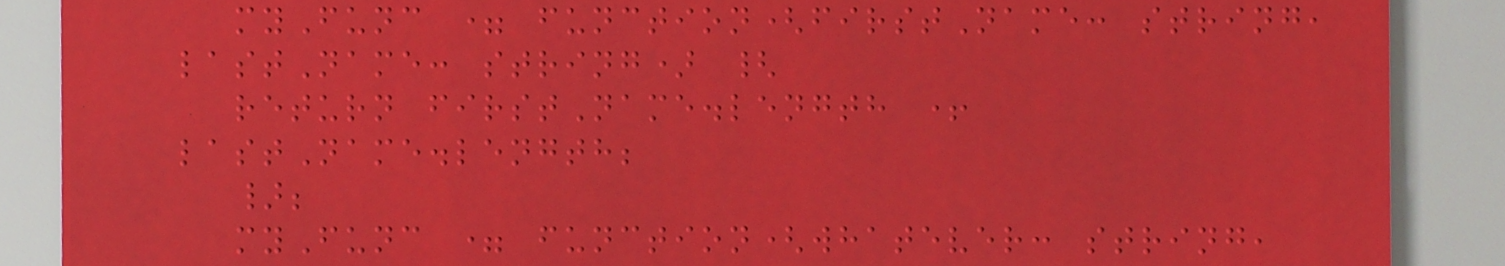myFunc = function(firstName: string,
lastName: string) {
return firstName.length +
lastName.length;
};
myFunc = function(whatever: string,
